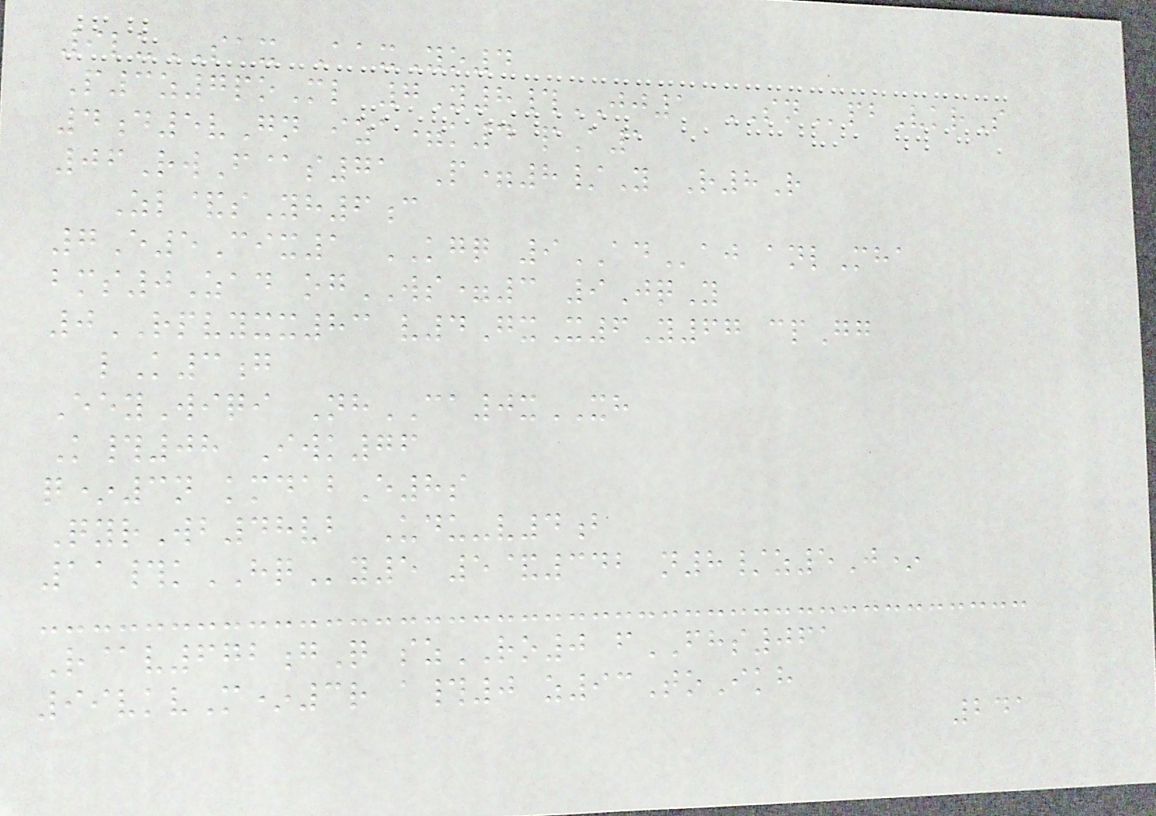9luSAX AaxYo4
P3z7poMl 7Y8#JJ1 SNpbVkrS
4d5vGn iza=k4 pA1
06RwF@s71 P=8/Y R8R
Zl&sYh6c
7E5Cix1 KGQ 9ADaj anlMha
bms0Zad ogWS=3 9JqY
0RPVYXX83 v4GxX6Y67 cpGg
lK3g
EeyWiqi NhCA0xXH
K#08 Iwk76
q*3n kmdabE8s
QyrWb48vb Udu-v4b
11#kHQy5 5&342 n8/z5J*
R@v672gQ szRO0 fFHS061
99vkvM*3r a#0 z93ToIkh
241
